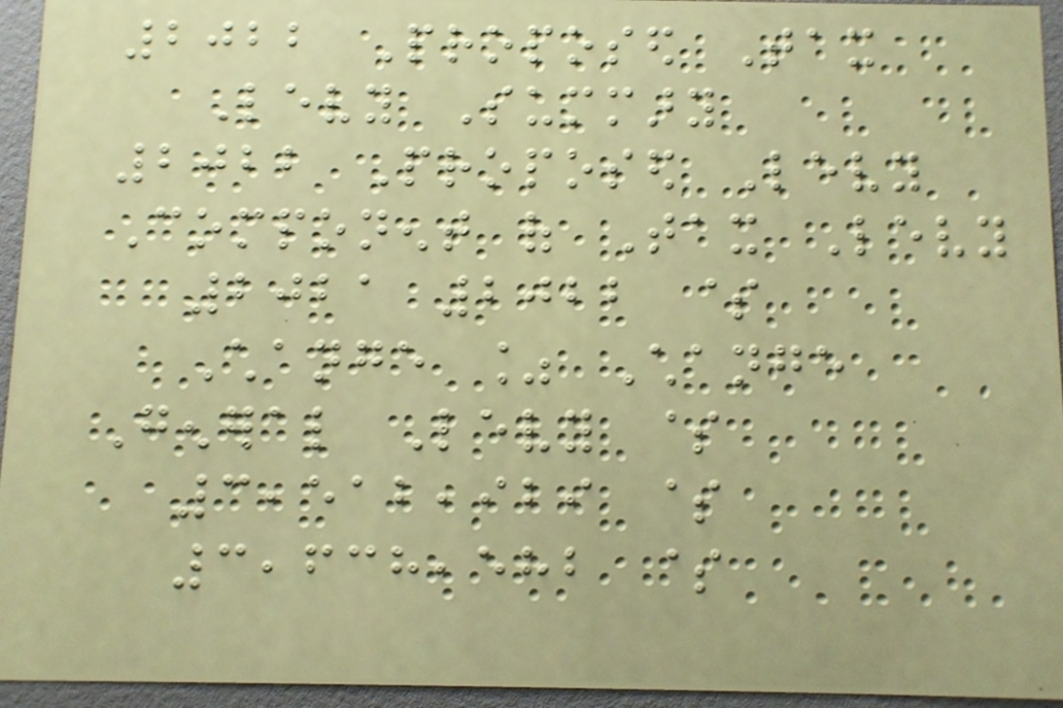2022 Proposed Tax
Levy Summary
2022 Proposed Levy
Component of Tax Levy
2021 2022 $
Change % Change
General Levy $
3,512,929 $
3,638,582 $
